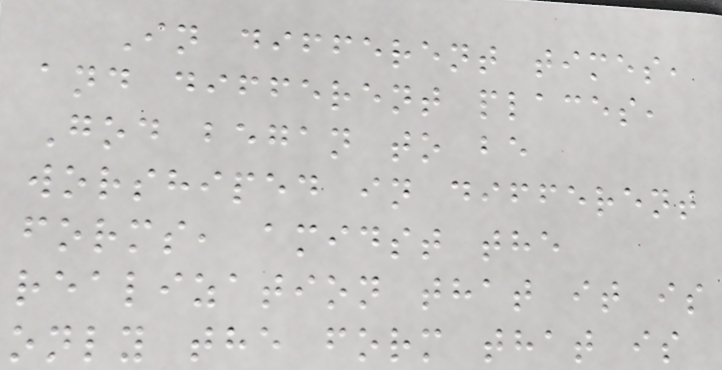In different times,
and different places,
God began to be
worshiped in different
forms, amidst the
realization that it is
only the form that is
